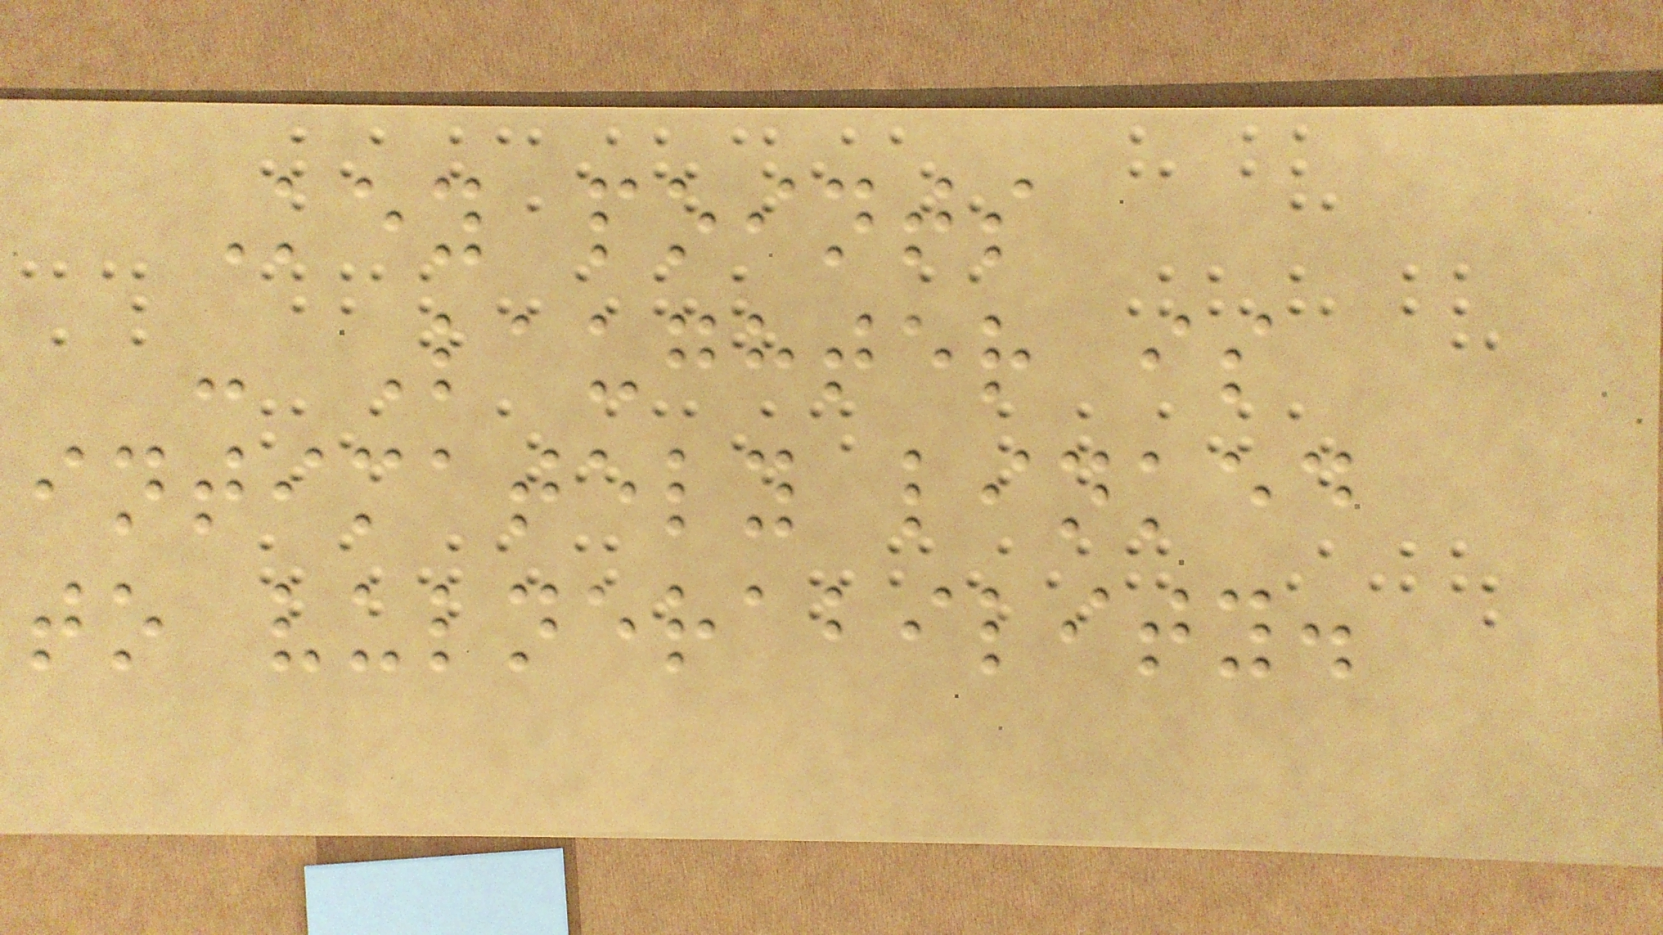Key points
- Laughter is
intimately linked
to vulnerability.
